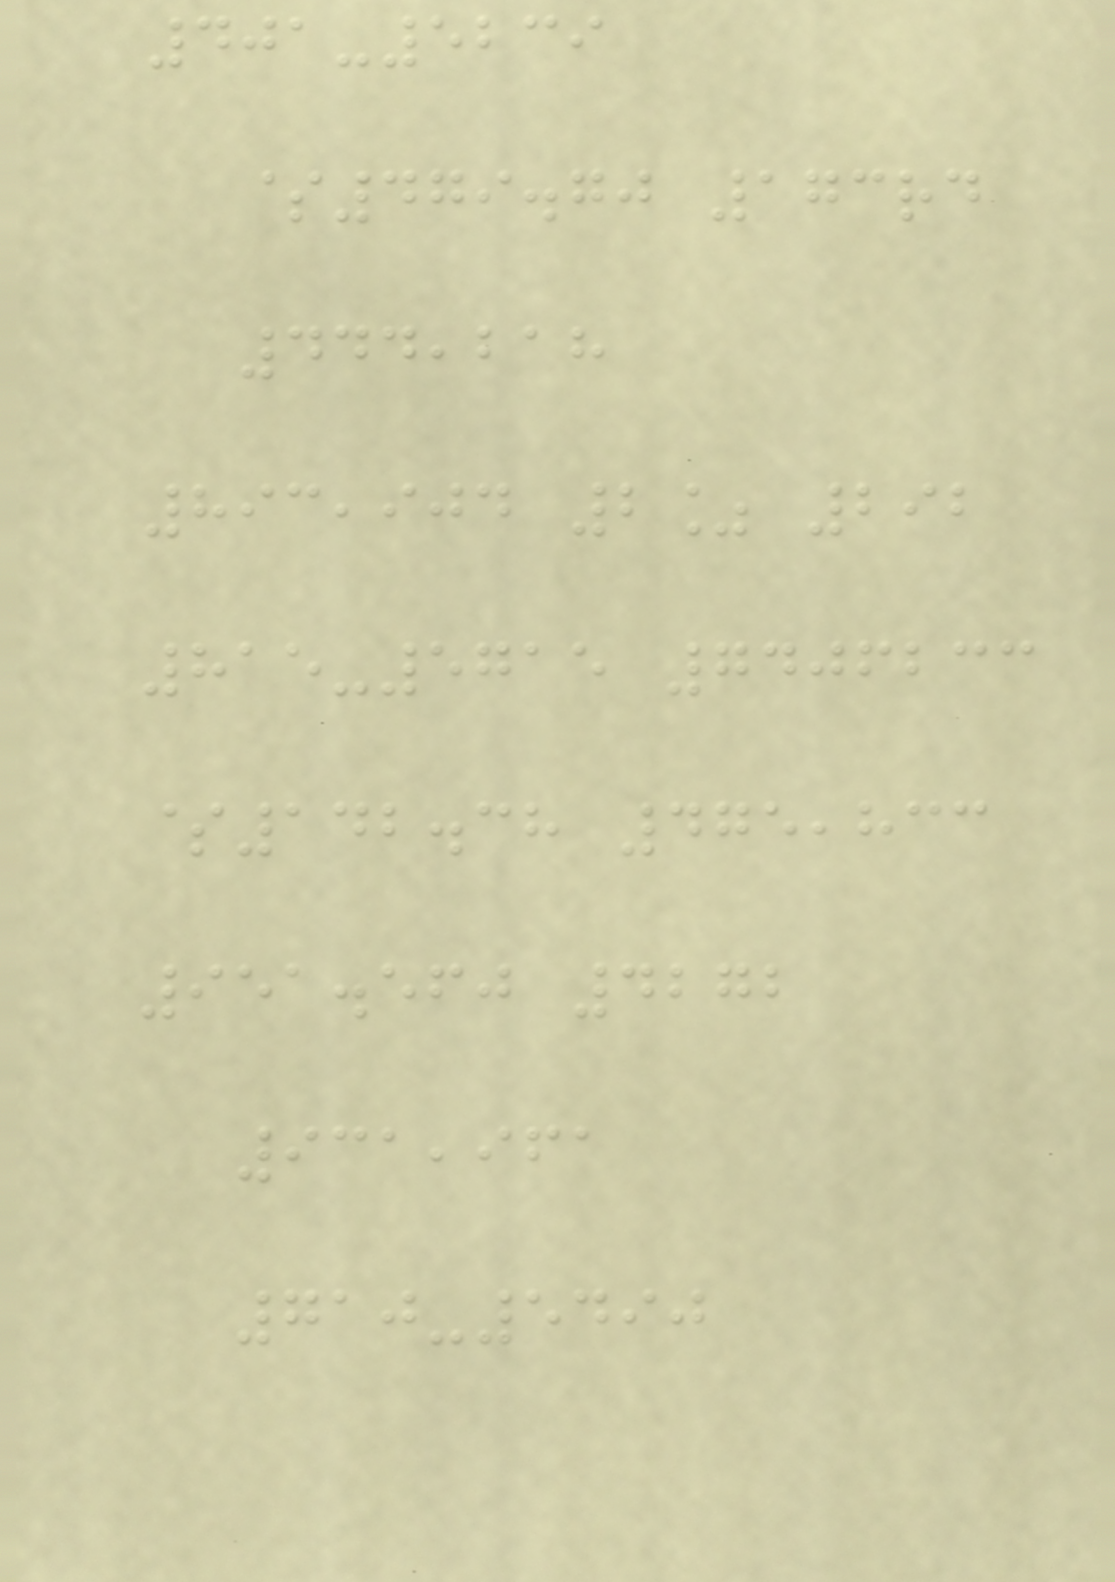401-5239
$479.70 173rd
444,218
893,904 2% 292
815-5715 7406233
$142.38 475,833
951.560 4272
931,961
710-5490
